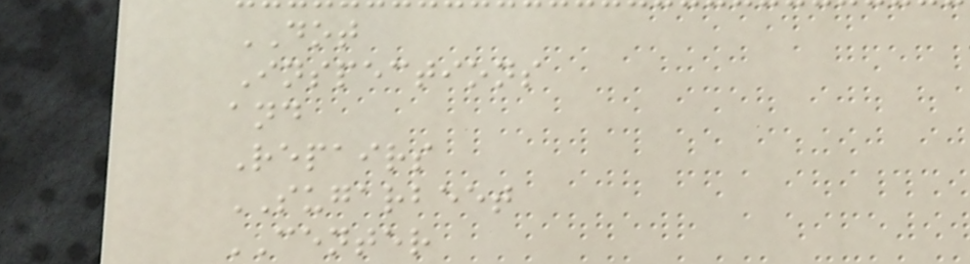DOT
Inspections
and
Repairs
SUGARBEET
CENTER
